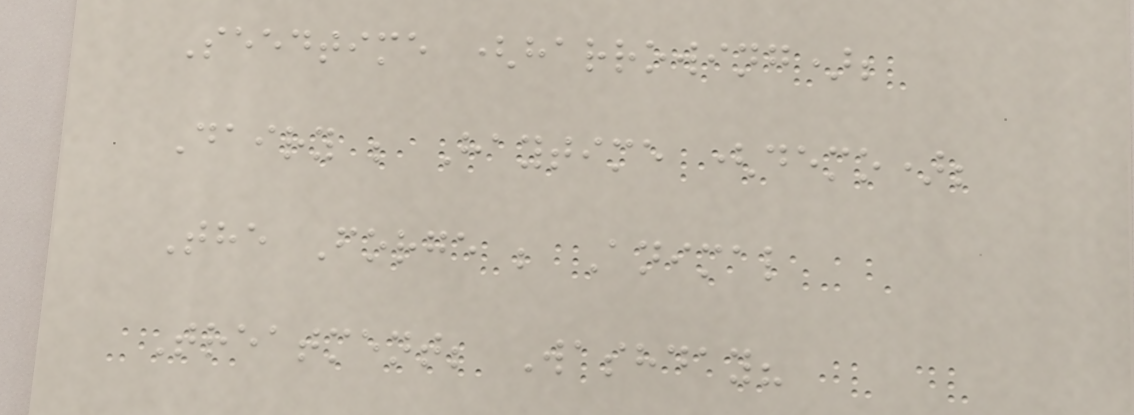Seedtime (harrowing);
Dairy ; Haytime (demo);
The Forge ; Animal
Treatment; Washday?
